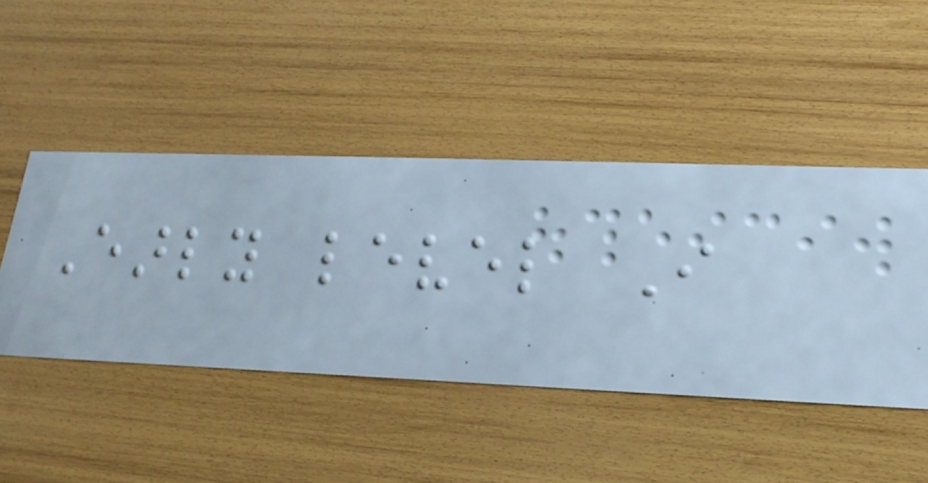Early level I
